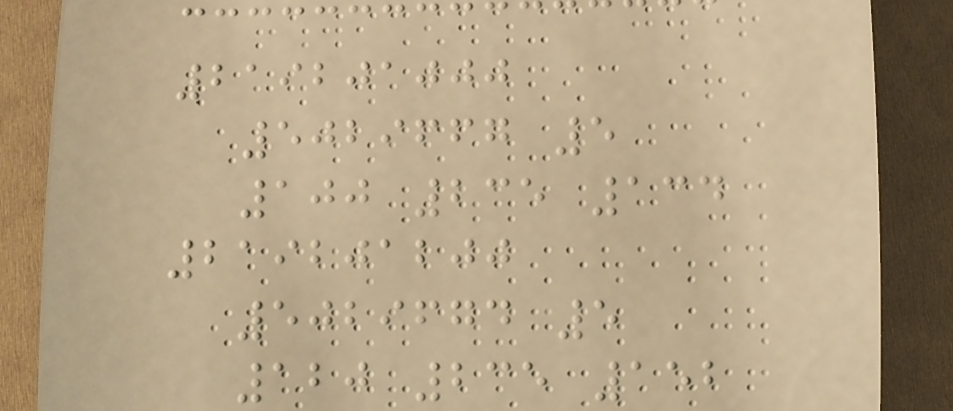219201000
5029667 5
100 235 134
219201200
5029674 5
120 235 152
